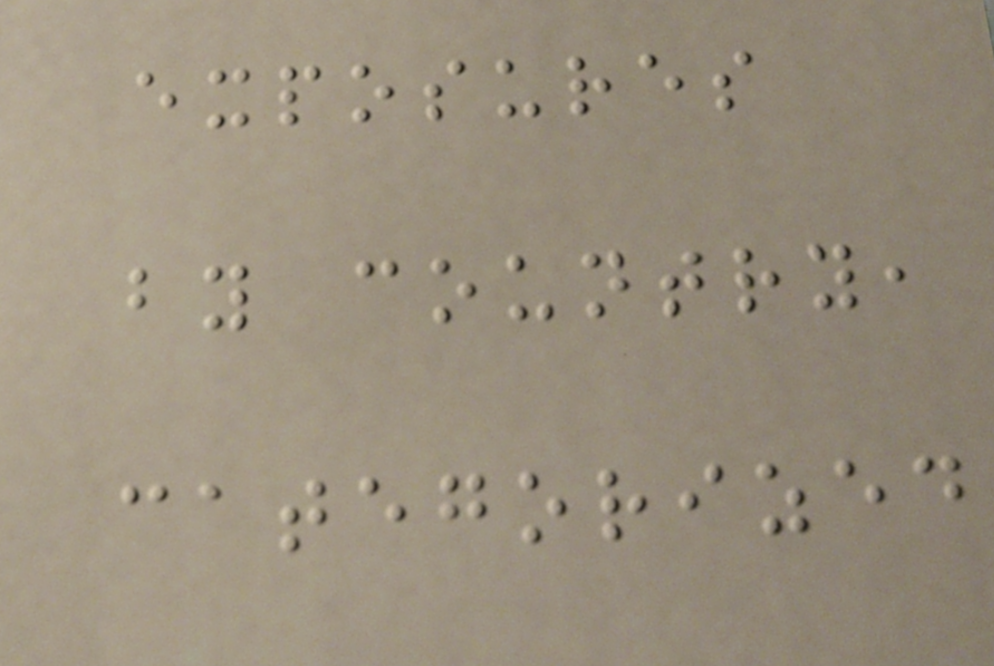exposures
by country,
categorized
